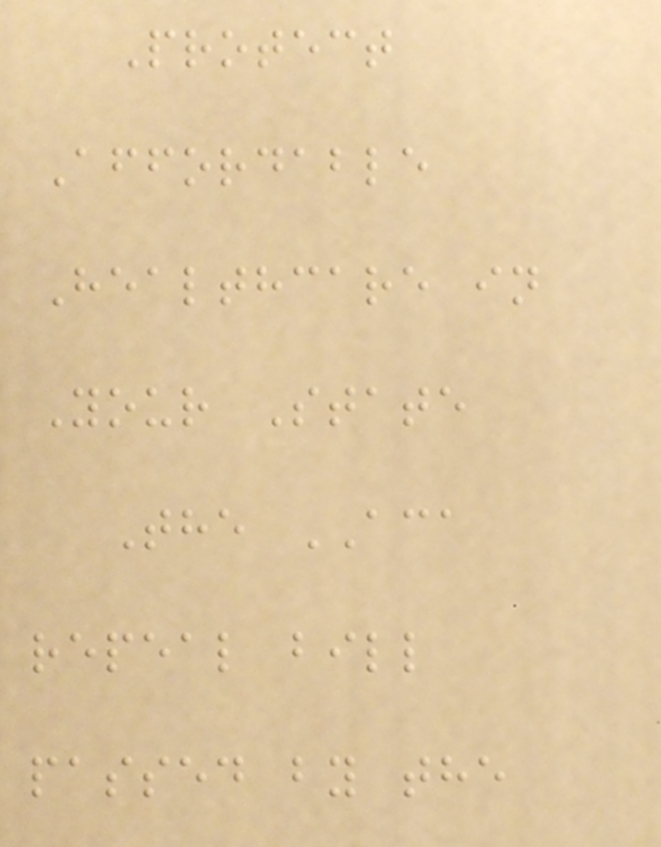Protect
Affordable
Healthcare in
Your State
The ACA
repeal bill
passed by the
